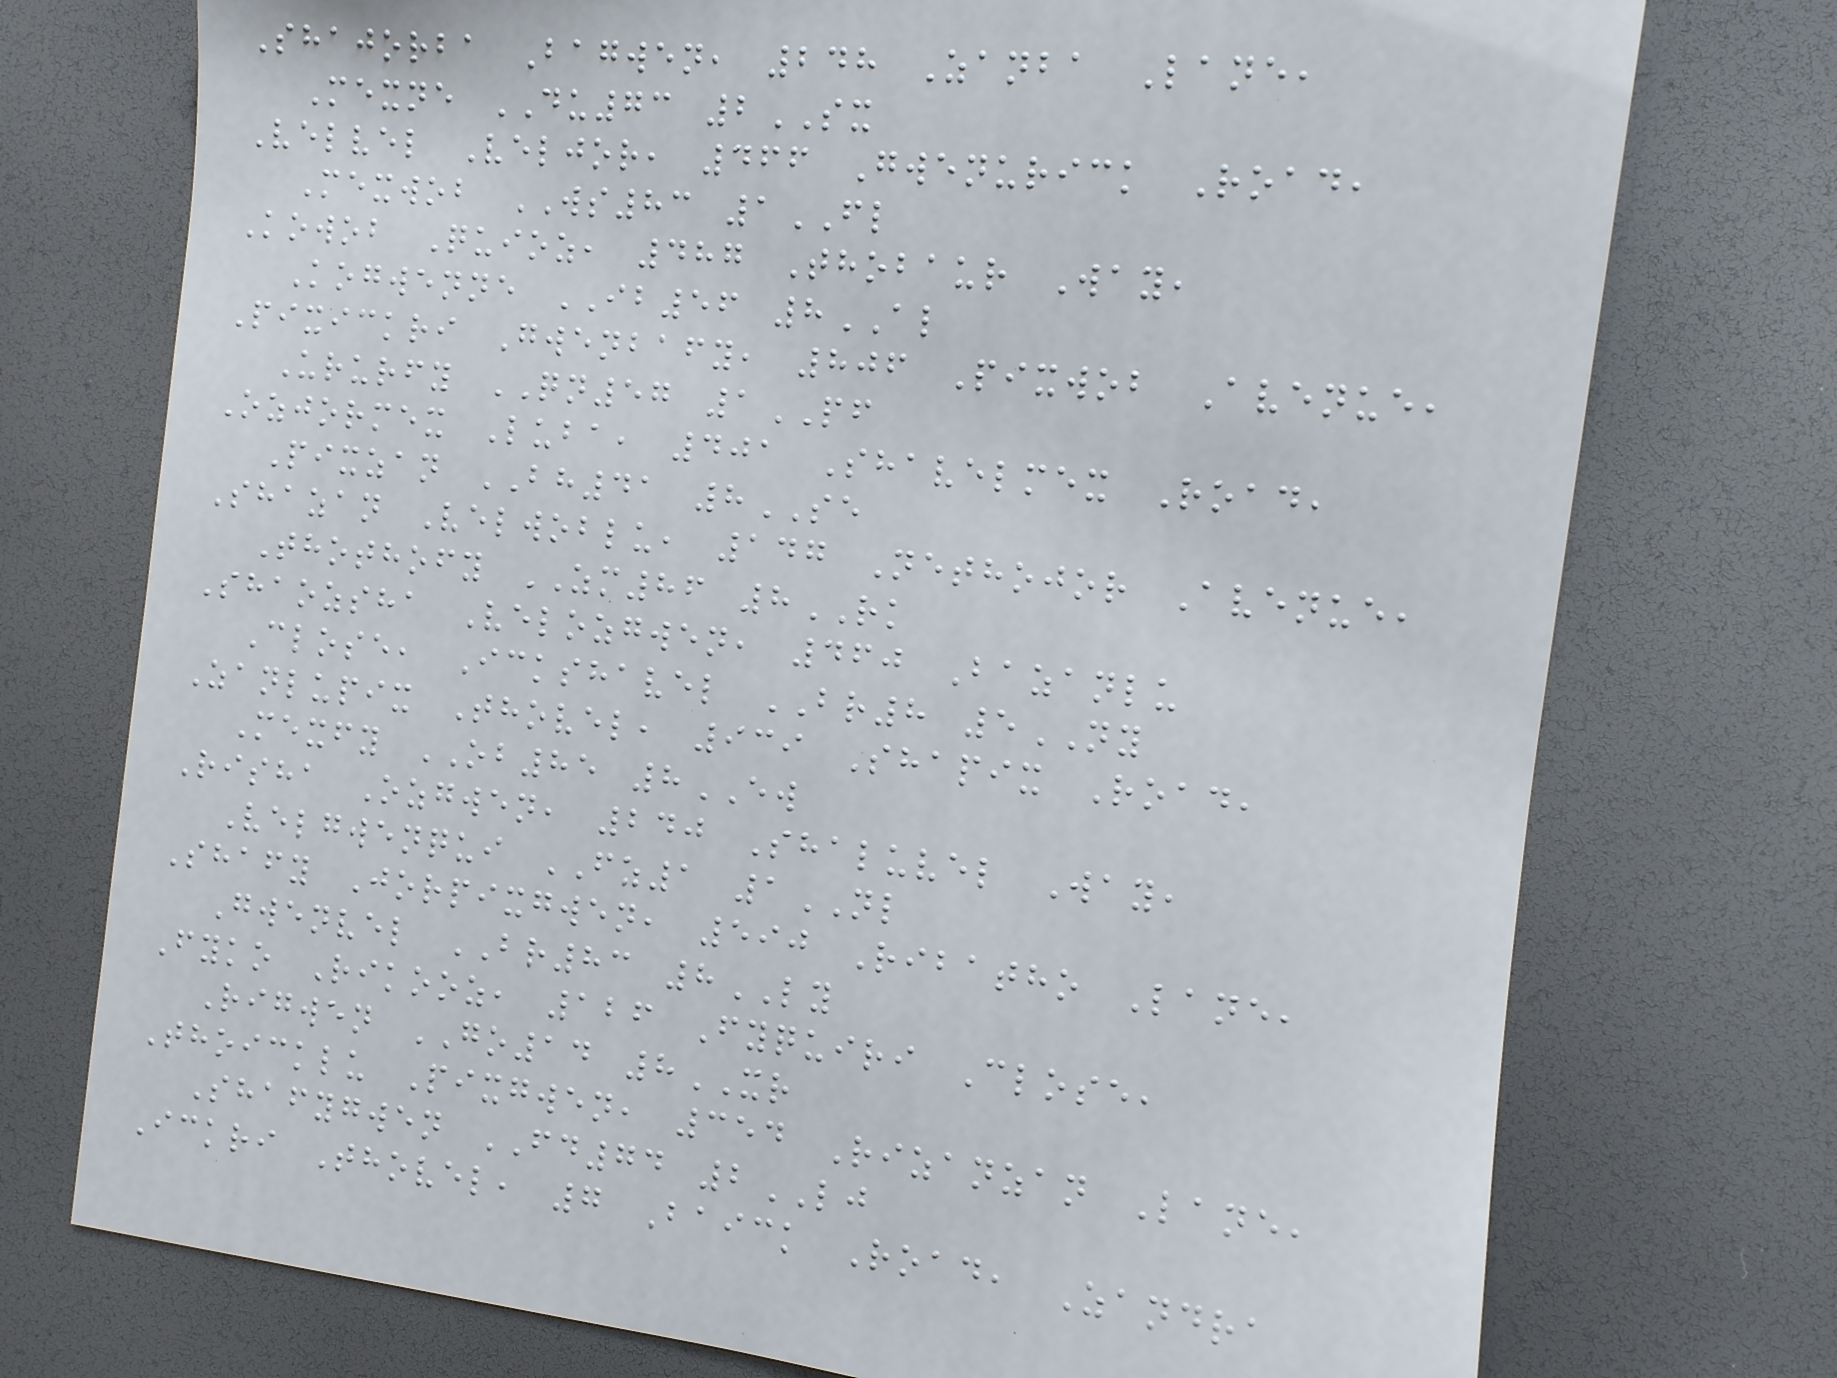Shajorba Bagwen, 248 Zanba Lane,
Mexne DU73 2SX
Velvel Veljor, 466 Gwenurick Road,
Mexwob WS83 1FL
Kowob Quioz, 487 Thobaur Way,
Kogwenne IB56 8AL
Pixickri Gwenbafy, 806 Pixwob Avenue,
Ururfy QN57 1PF
Ozjormex Luba, 401 Shavelmex Road,
Pixzan BH41 8SE
Shazan Velwoblu, 147 Nethojor Avenue,
Thothofy ZM86 8RK
Shaozsha Velozgwen, 460 Bazanlu
Close, Ickshavel BR8 5NY
Zanlupix Thovel, 939 Shapix Road,
Mexfy OB85 8EW
Risha Ozgwen, 240 Shaluvel Way,
Velgwenqui FZ1 1NL
Shafy Jorpixgwen, 590 Ribatho Lane,
Gwenvel BR83 8LY
Fyko Rikooz, 126 Fyquiri Close,
Rigwen GO14 8XR
Thoicklu Pixgwen, 354 Rizanzan Lane,
Shafygwen FD74 2LJ
Ickri Thovel, 7 Baick Road, Zandra
